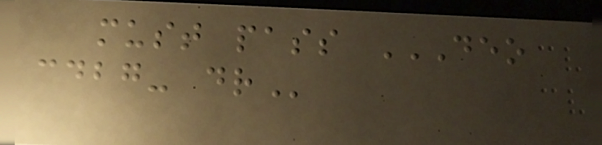must pass DEO
CDBG- DR
